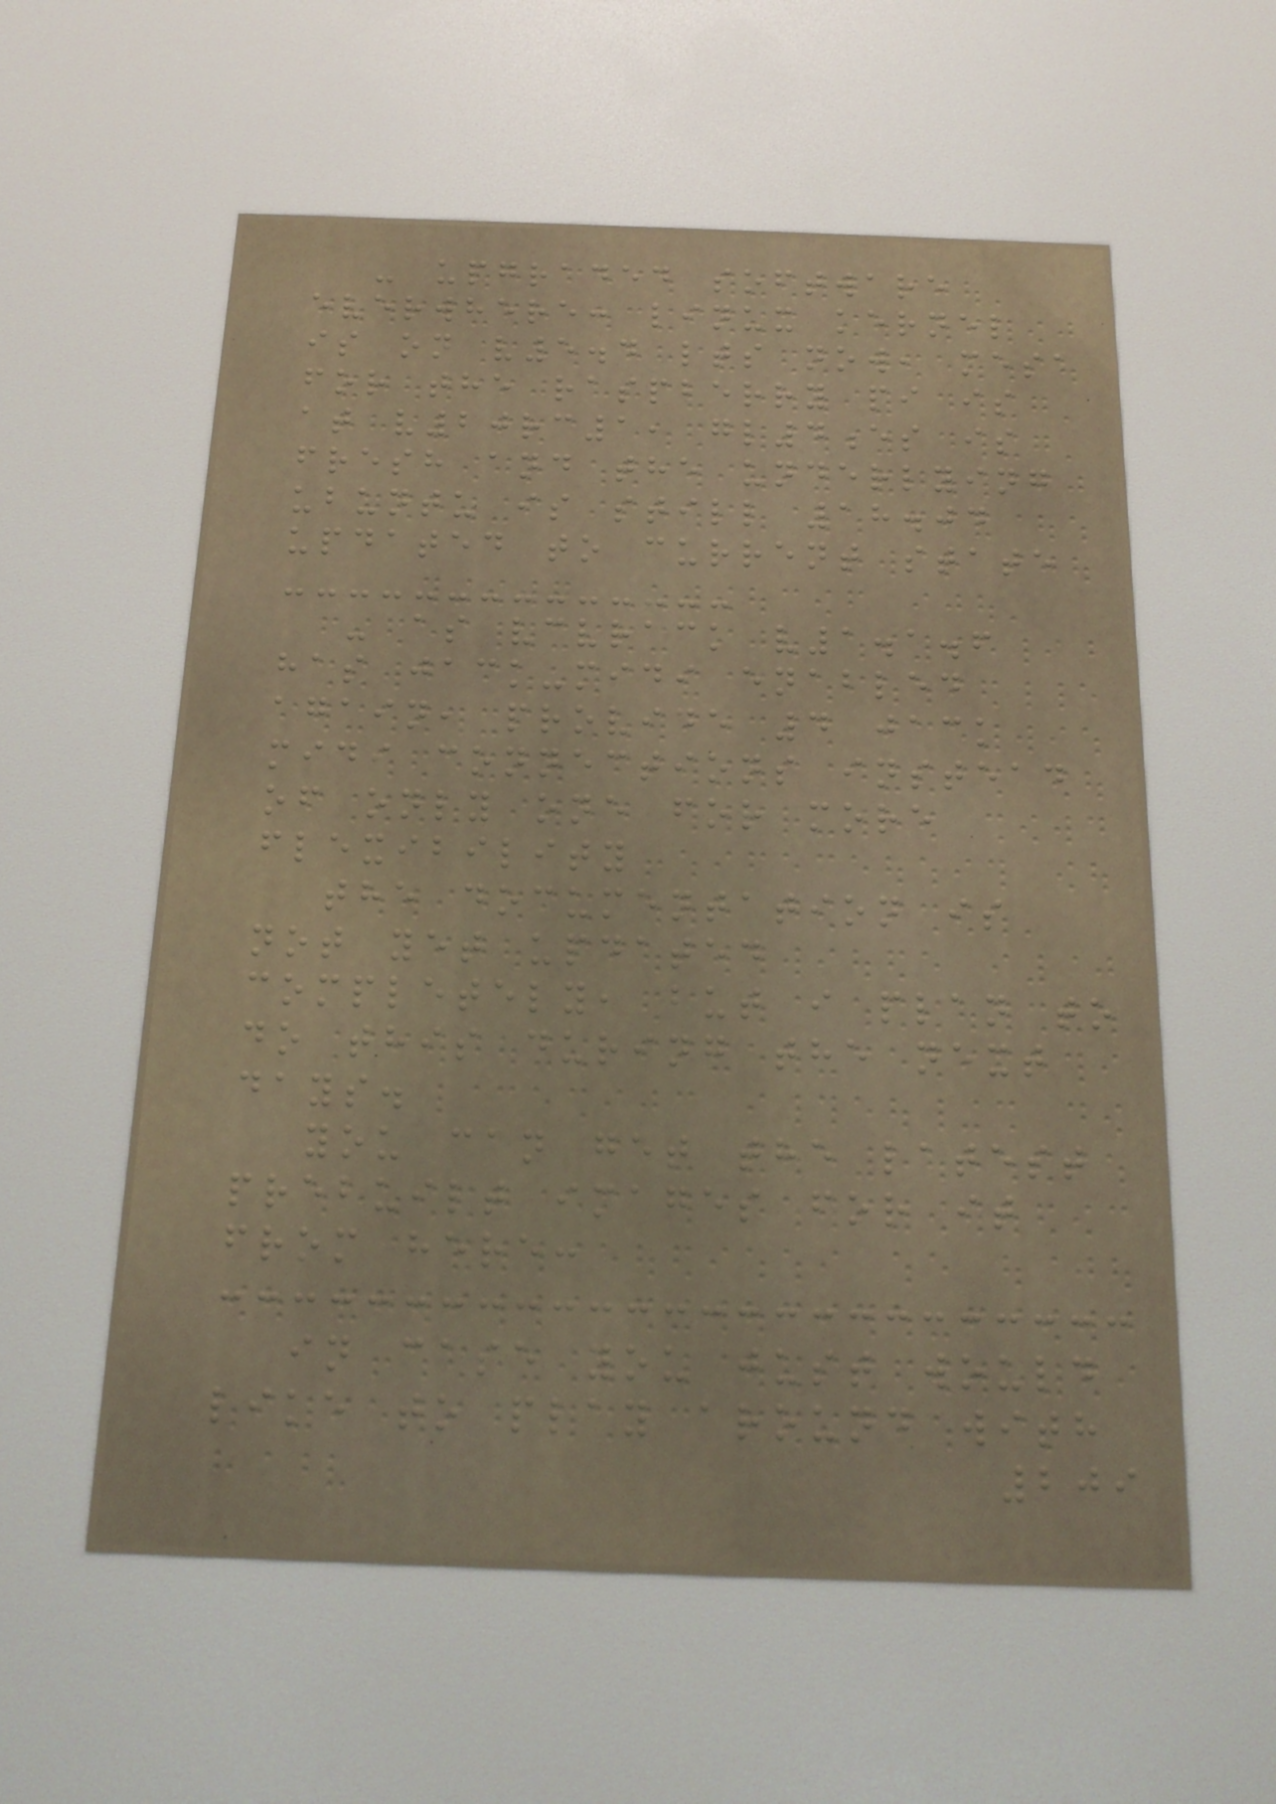- upgraded software
everwhere: linux kernel
is on v5.4 lts now, mesa
for the raspberry pi is
at v20rc1, gl4es is
fresh and the underlying
ubuntu is still 18.04
updated to current state
- as vcvrack v1.1.6
has jack-midi enabled
again, provide 4 jack
midi connections instead
of only one for more
flexibility
the documentation is
not yet updated
completely, but i plan to
do this during the next
days.
you can get the latest
prebuilt images for it
from here:
in case you just would
like to play around with
209
